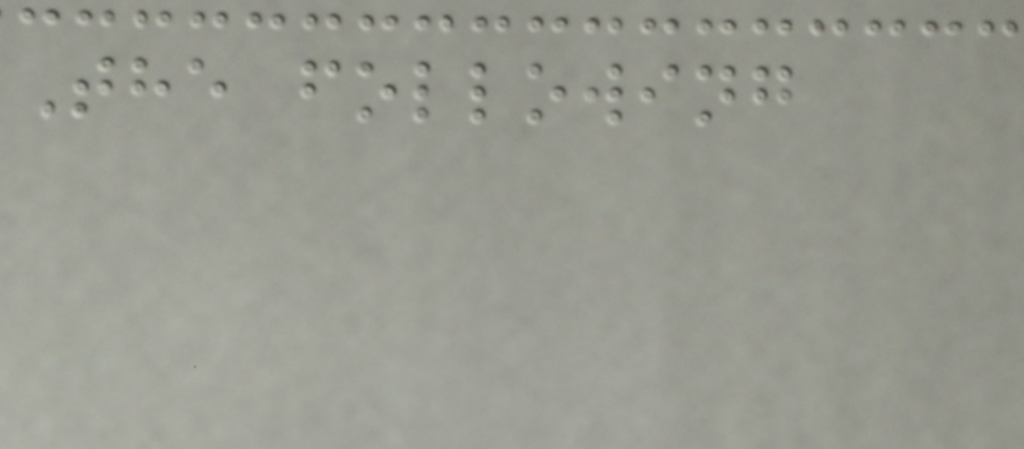The following
